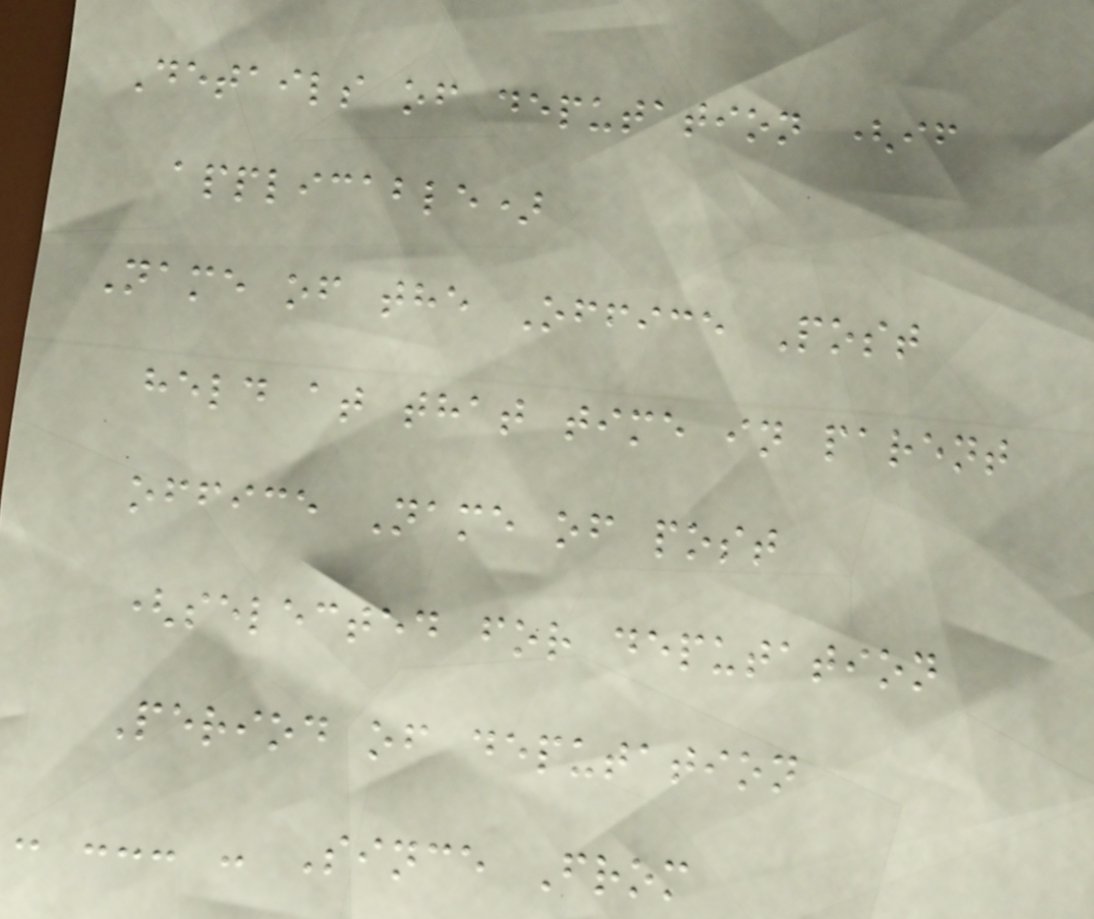Details of deputation (if
applicable)
Name of the Office Post
held at that time in parent
office Name of post
(selected for deputation
Period of deputation
- --- - Since From
